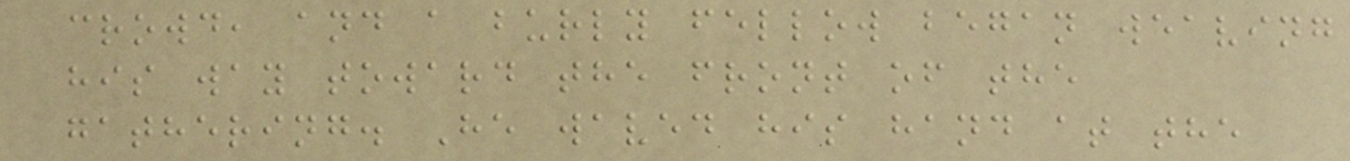crowd, and a burly fellow began weaving
his way toward the front of the
gathering. He waved his hand at the
